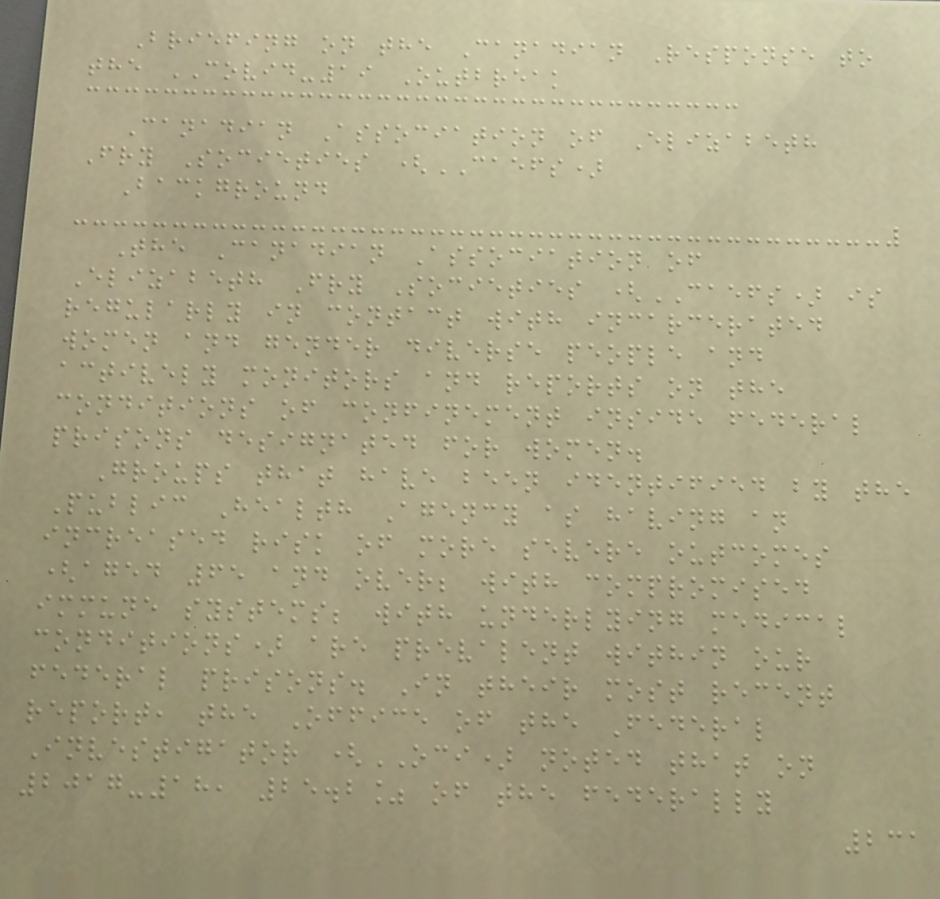Briefing on the Canadian Response to
the COVID-19 Outbreak
Canadian Association of Elizabeth
Fry Societies (CAEFS)
Background
The Canadian Association of
Elizabeth Fry Societies (CAEFS) is
regularly in contact with incarcerated
women and gender diverse people and
actively monitors and reports on the
conditions of confinement inside federal
prisons designated for women.
Groups that have been identified by the
Public Health Agency as having an
increased risk of more severe outcomes
(aged 65 and over; with compromised
immune systems; with underlying medical
conditions) are prevalent within our
federal prisons. In their most recent
report, the Office of the Federal
Investigator (OCI) noted that on
2017-18, 25.2% of the federally
231
